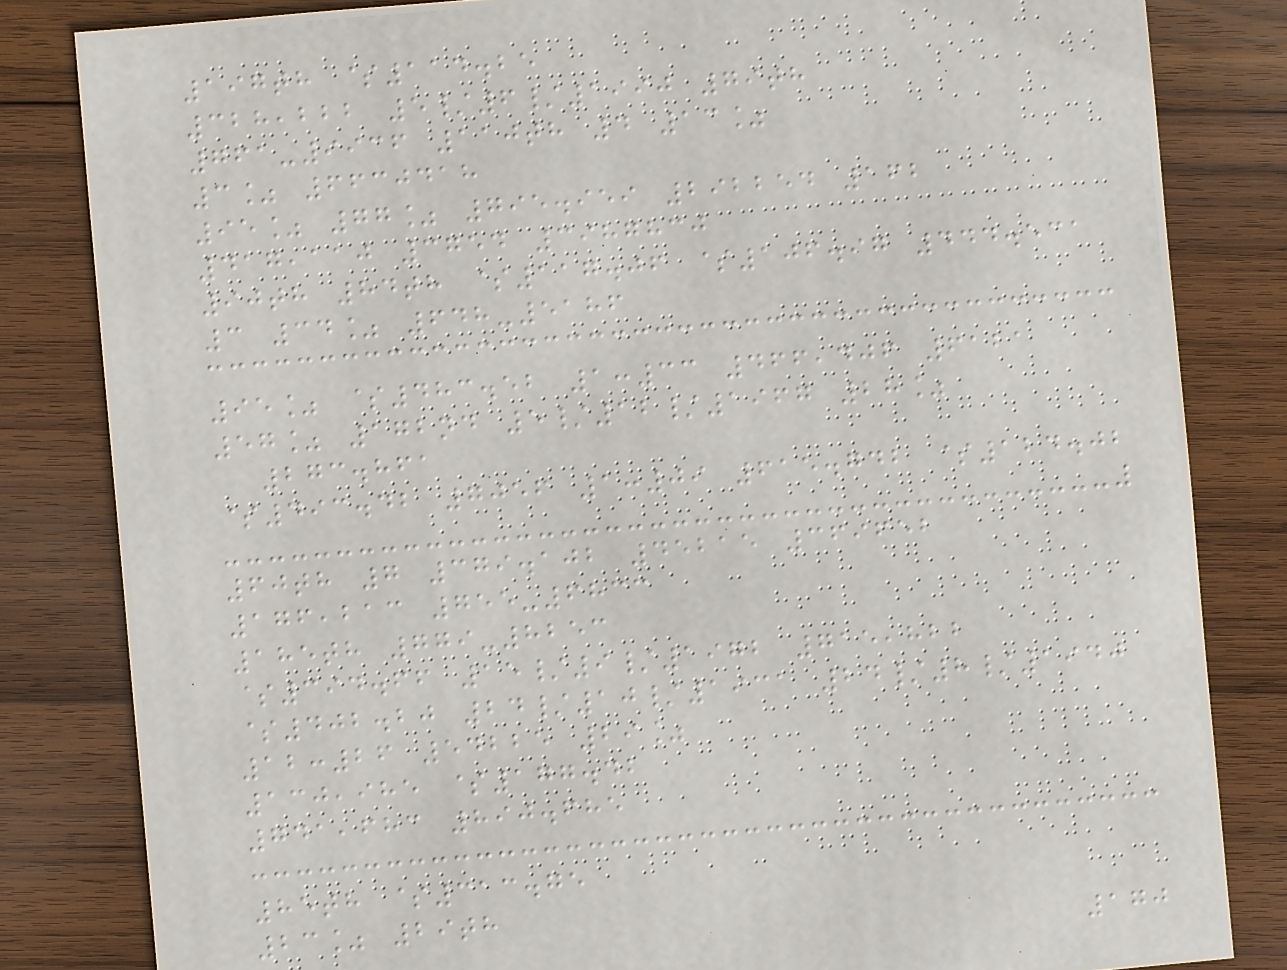197th $114.25
328,222 5/6/1990 79th
761-9936 110th 4 13%
3% 6630418
95% 77% 795.959 292254 162
417,110 3754 3987830
90th 84th $117.06 $106.97 444.531
3 34% 648-5186
95% $483.52 1:33 466,406 6121
57% 172nd 5/12/1967 28%
273.861
$493.42 7056 1:09 615.742 $124.02
60th 7 379.102 45215 369652
176,213 755-6833
185th 779-8253
$394.66 15/9/1972 715,822
$402.20 24/10/1931 24/8/1940
12:26 54225 29%
130,985 $177.42
741,683 890.685
85th $313.75
23% 29th
170
